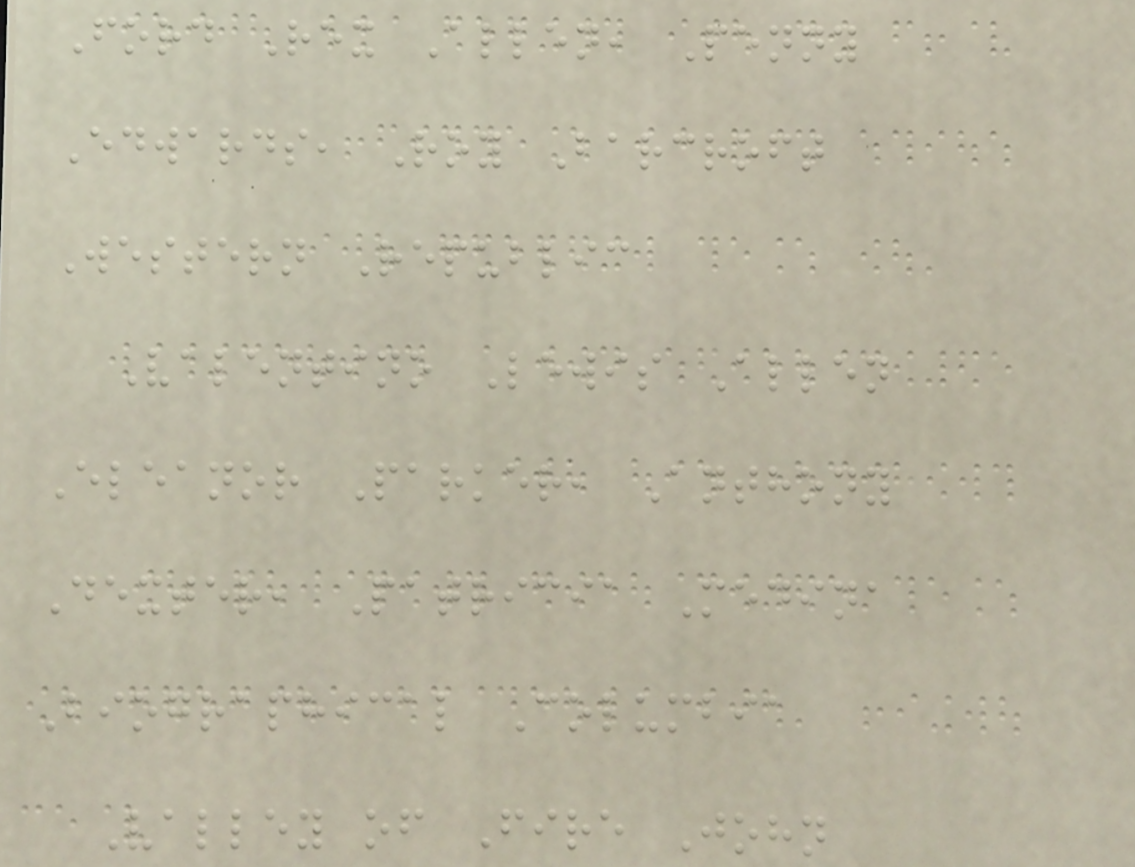Ford Rex Allen, Penny
Edwards, Roy Barcroft
Western Republic
Valentino Lewis Allen
Eleanor Parker, Anthony
Dexter, Patricia Medina
Biographical Columbia
Valley of Fire John
